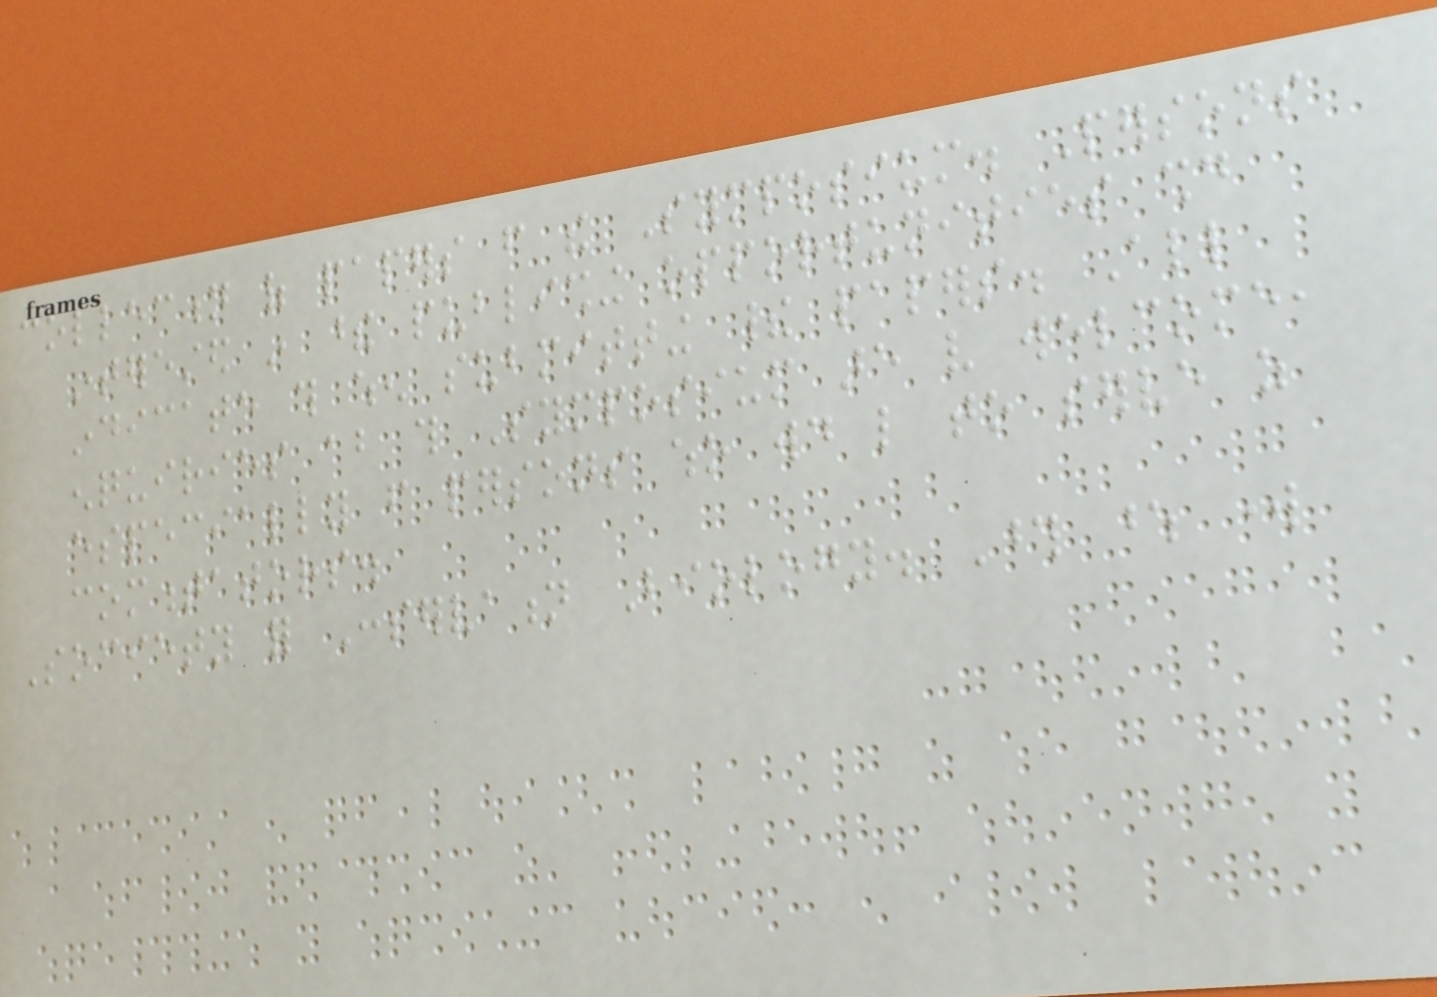collection of papers from the Symposium. Persons
interested in these publishing opportunities should
indicate this when submitting their papers. All
enquiries about this Symposium are very welcome,
especially from persons who would like to serve as
commentators.
Society for Conservation Biology. Those whose work
